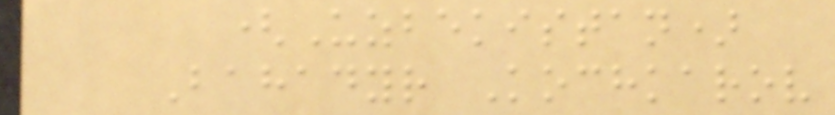(Uzbekistan)
Bahadyr Kochkarov
